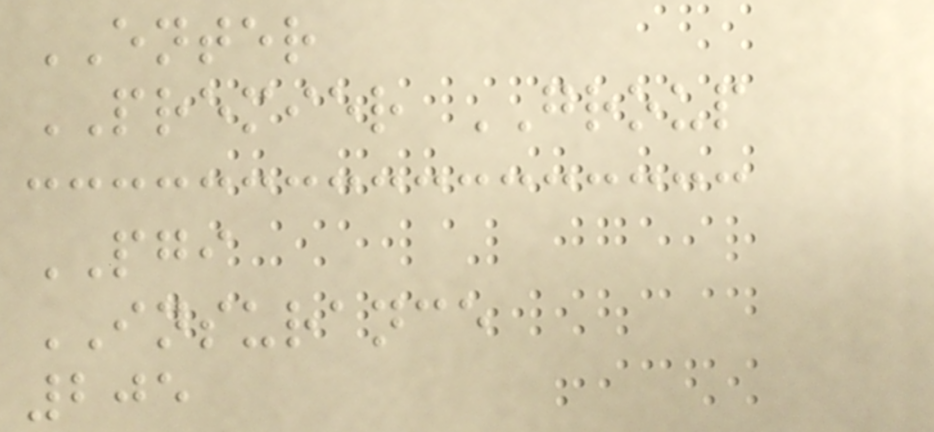ENTER
PREMIER GROUP
PGI
INSURANCE
205
